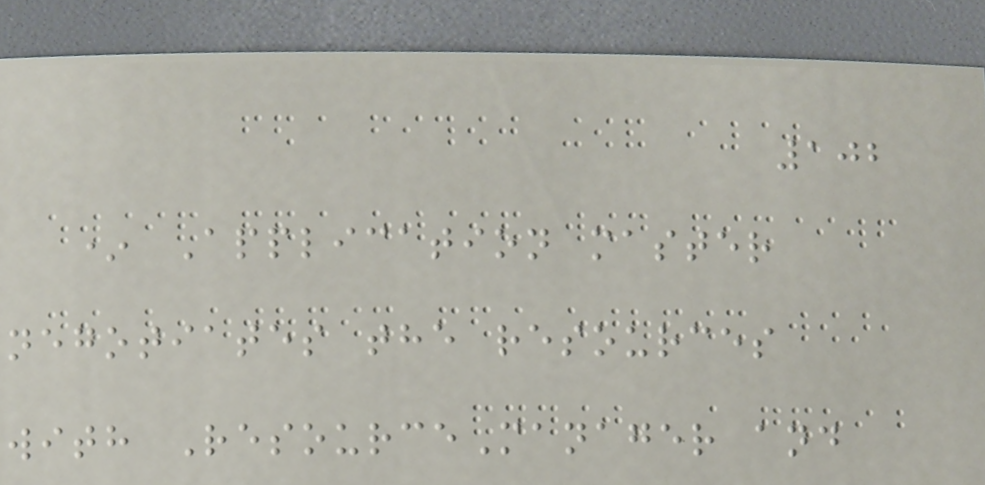102
* Application master
negotiates the resources
with ResourceManager and
